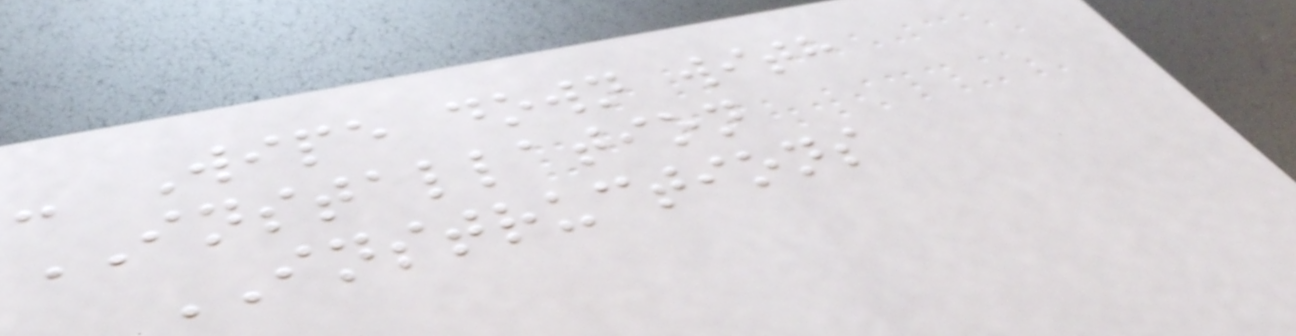- Wipe down with
INSTALLATION
INSTRUCTIONS
